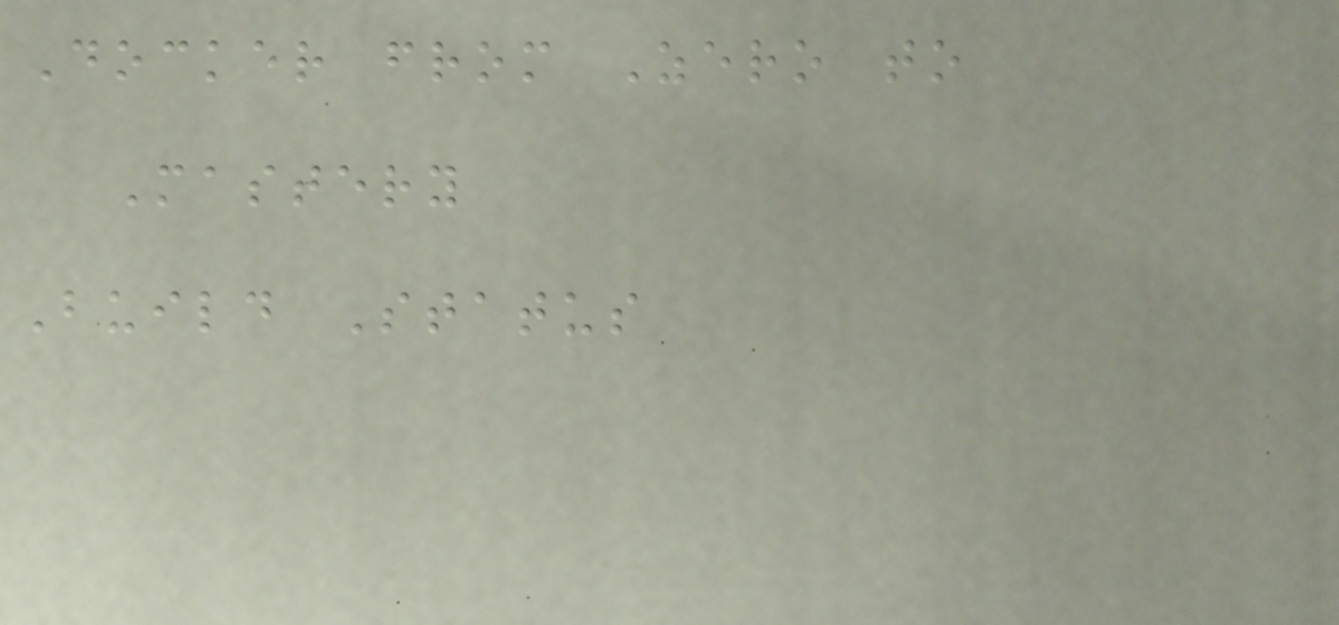Docker from Zero to
Mastery
Build Status
